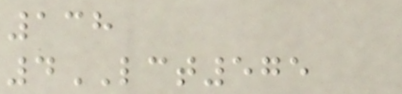138
4LCT575
